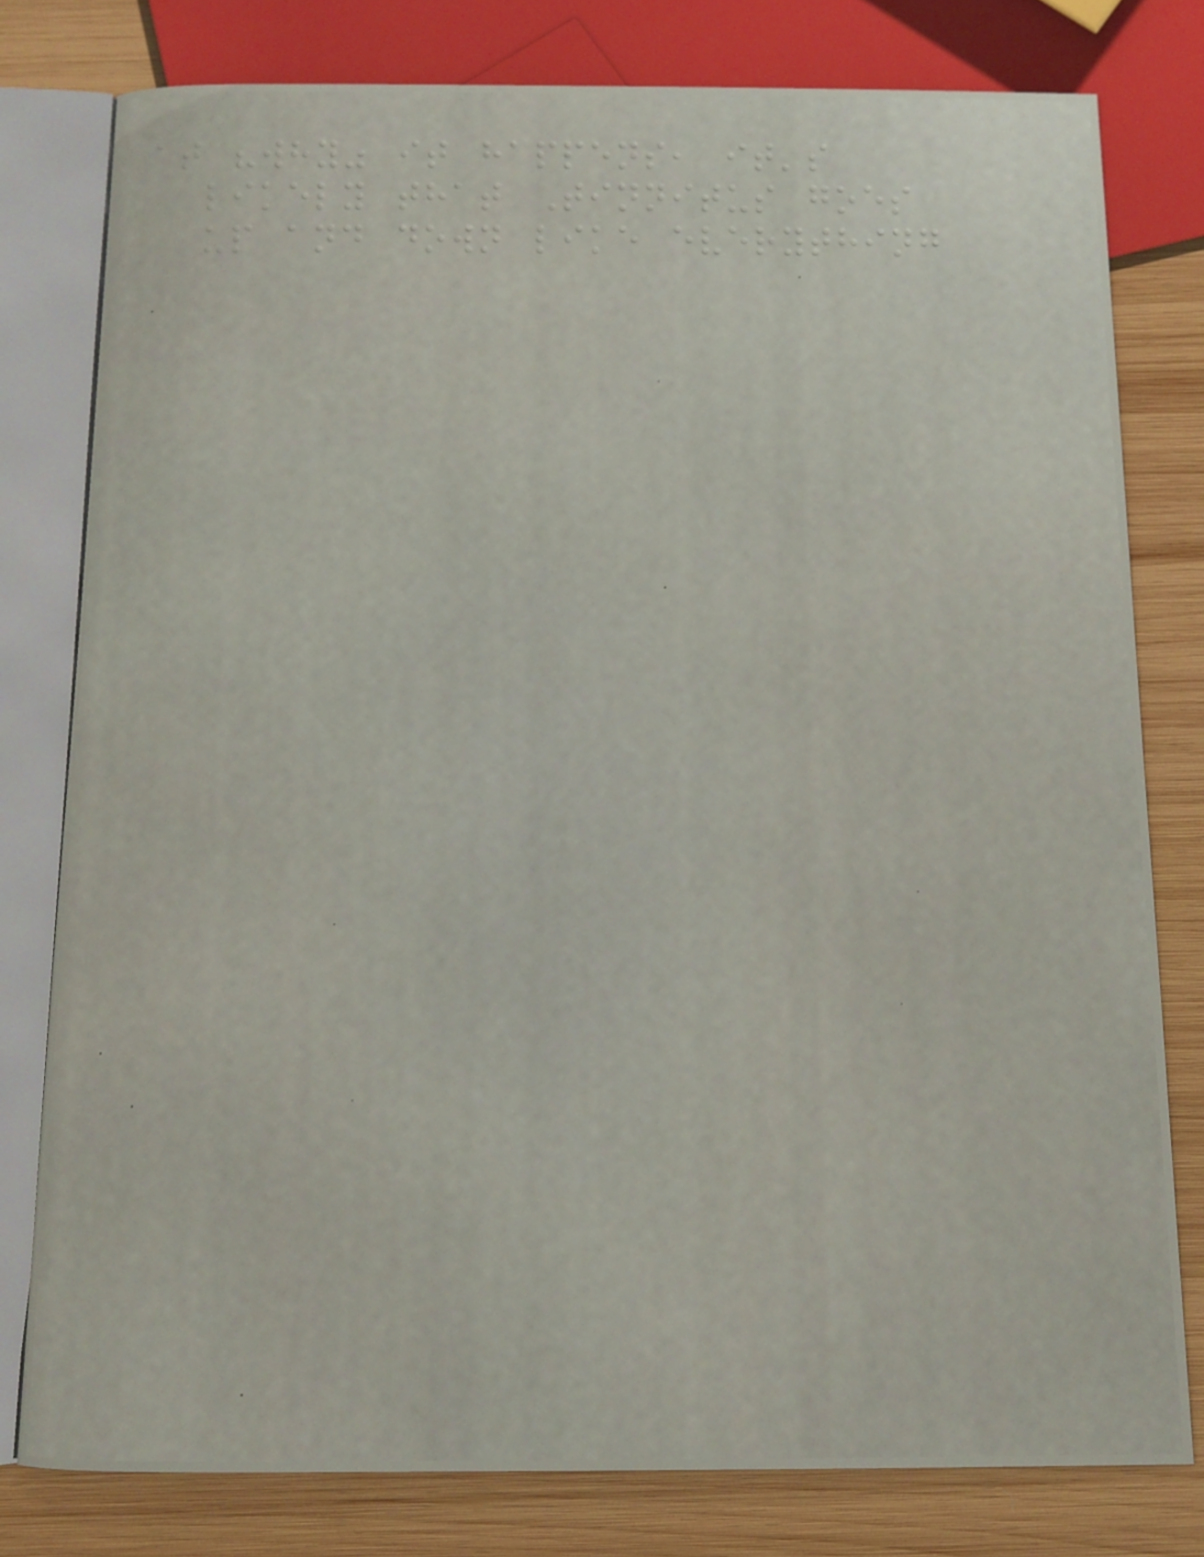at "why" it happens, it's
likely that Tinnitus goes
up and down like everything
